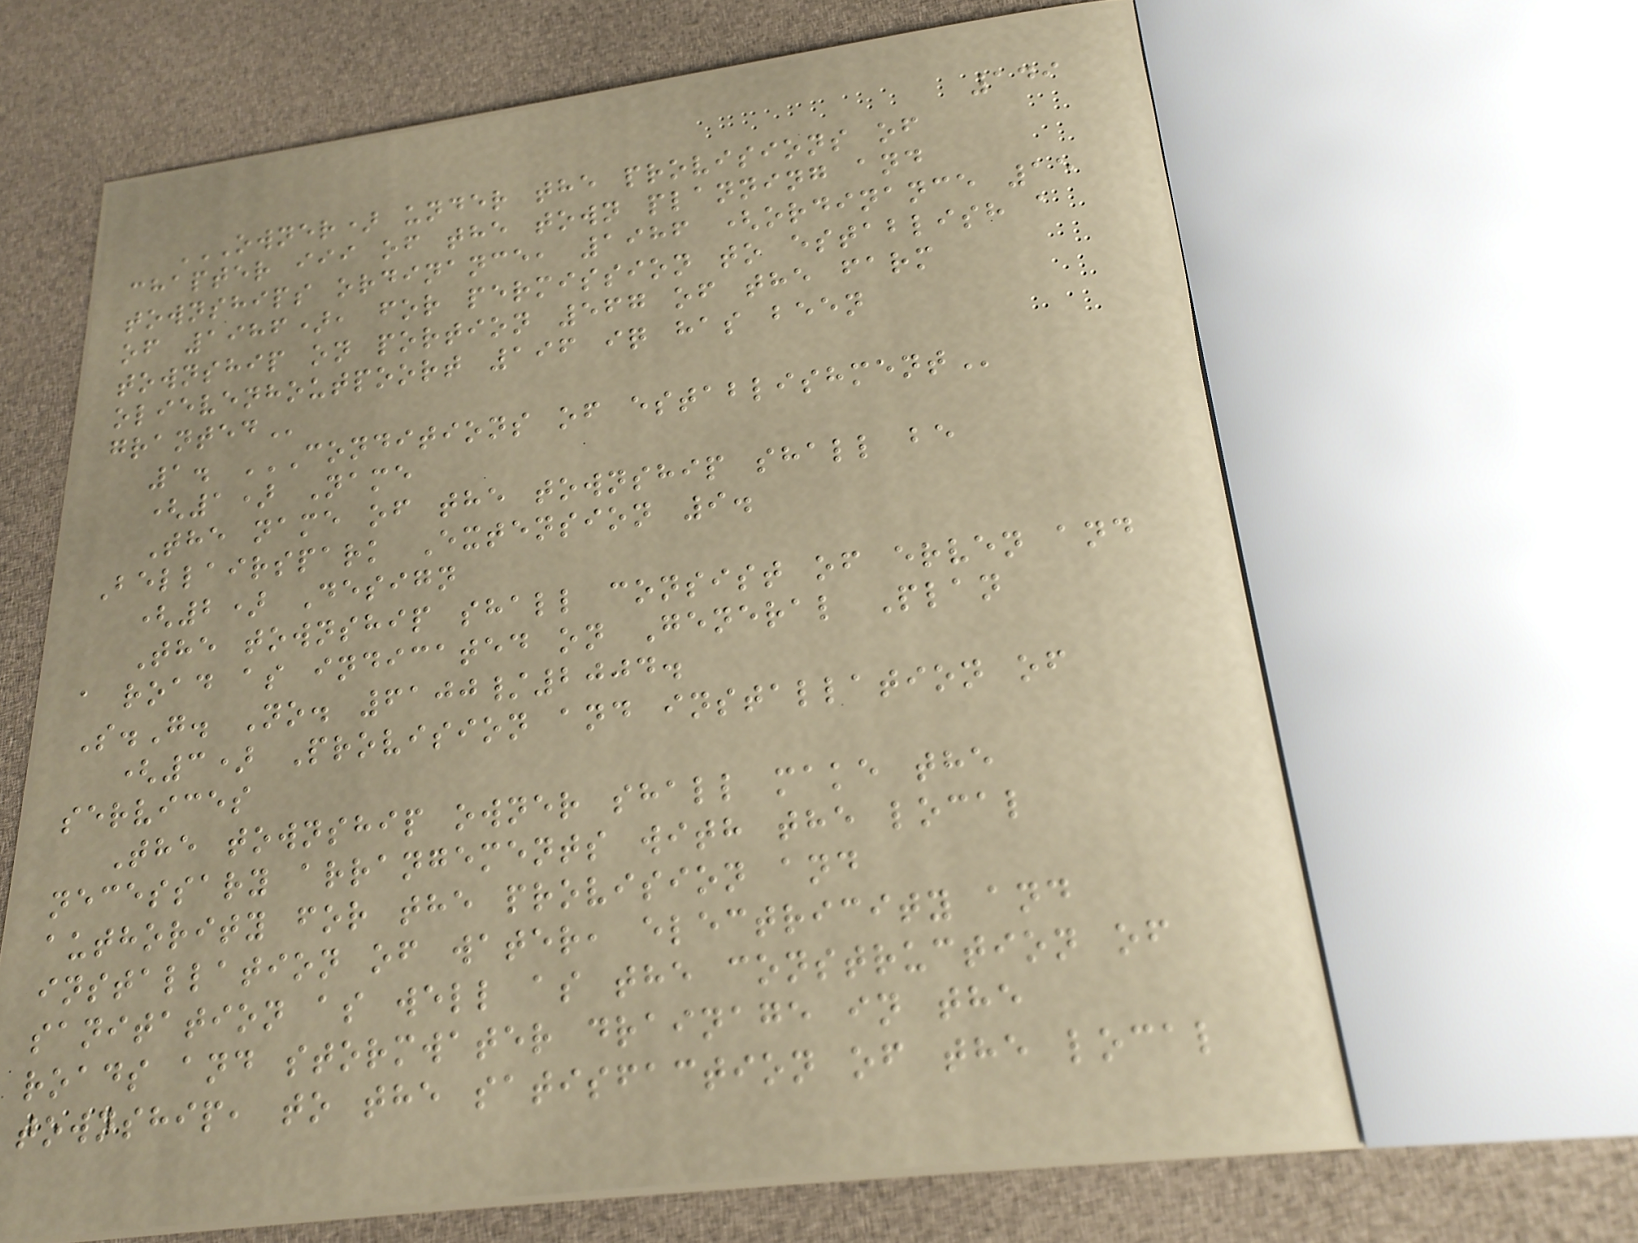149
OWNER) UNDER THE PROVISIONS OF
CHAPTER III OF THE TOWN PLANNING AND
TOWNSHIPS ORDINANCE, 1986 (ORDINANCE 15
OF 1986), FOR PERMISSION TO ESTABLISH A
TOWNSHIP ON PORTION 567 OF THE FARM
OLIEVENHOUTPOORT 196 IQ HAS BEEN
GRANTED
1. CONDITIONS OF ESTABLISHMENT
(1) Name
The name of the township shall be
Bellairspark Extension 9.
(2) Design
The township shall consist of erven and
a road as indicated on General Plan
S.G. No. 6100/2004.
(3) Provision and installation of
services
The township owner shall make the
necessary arrangements with the local
authority for the provision and
installation of water, electricity and
sanitation as well as the construction of
roads and stormwater drainage in the
township, to the satisfaction of the local
